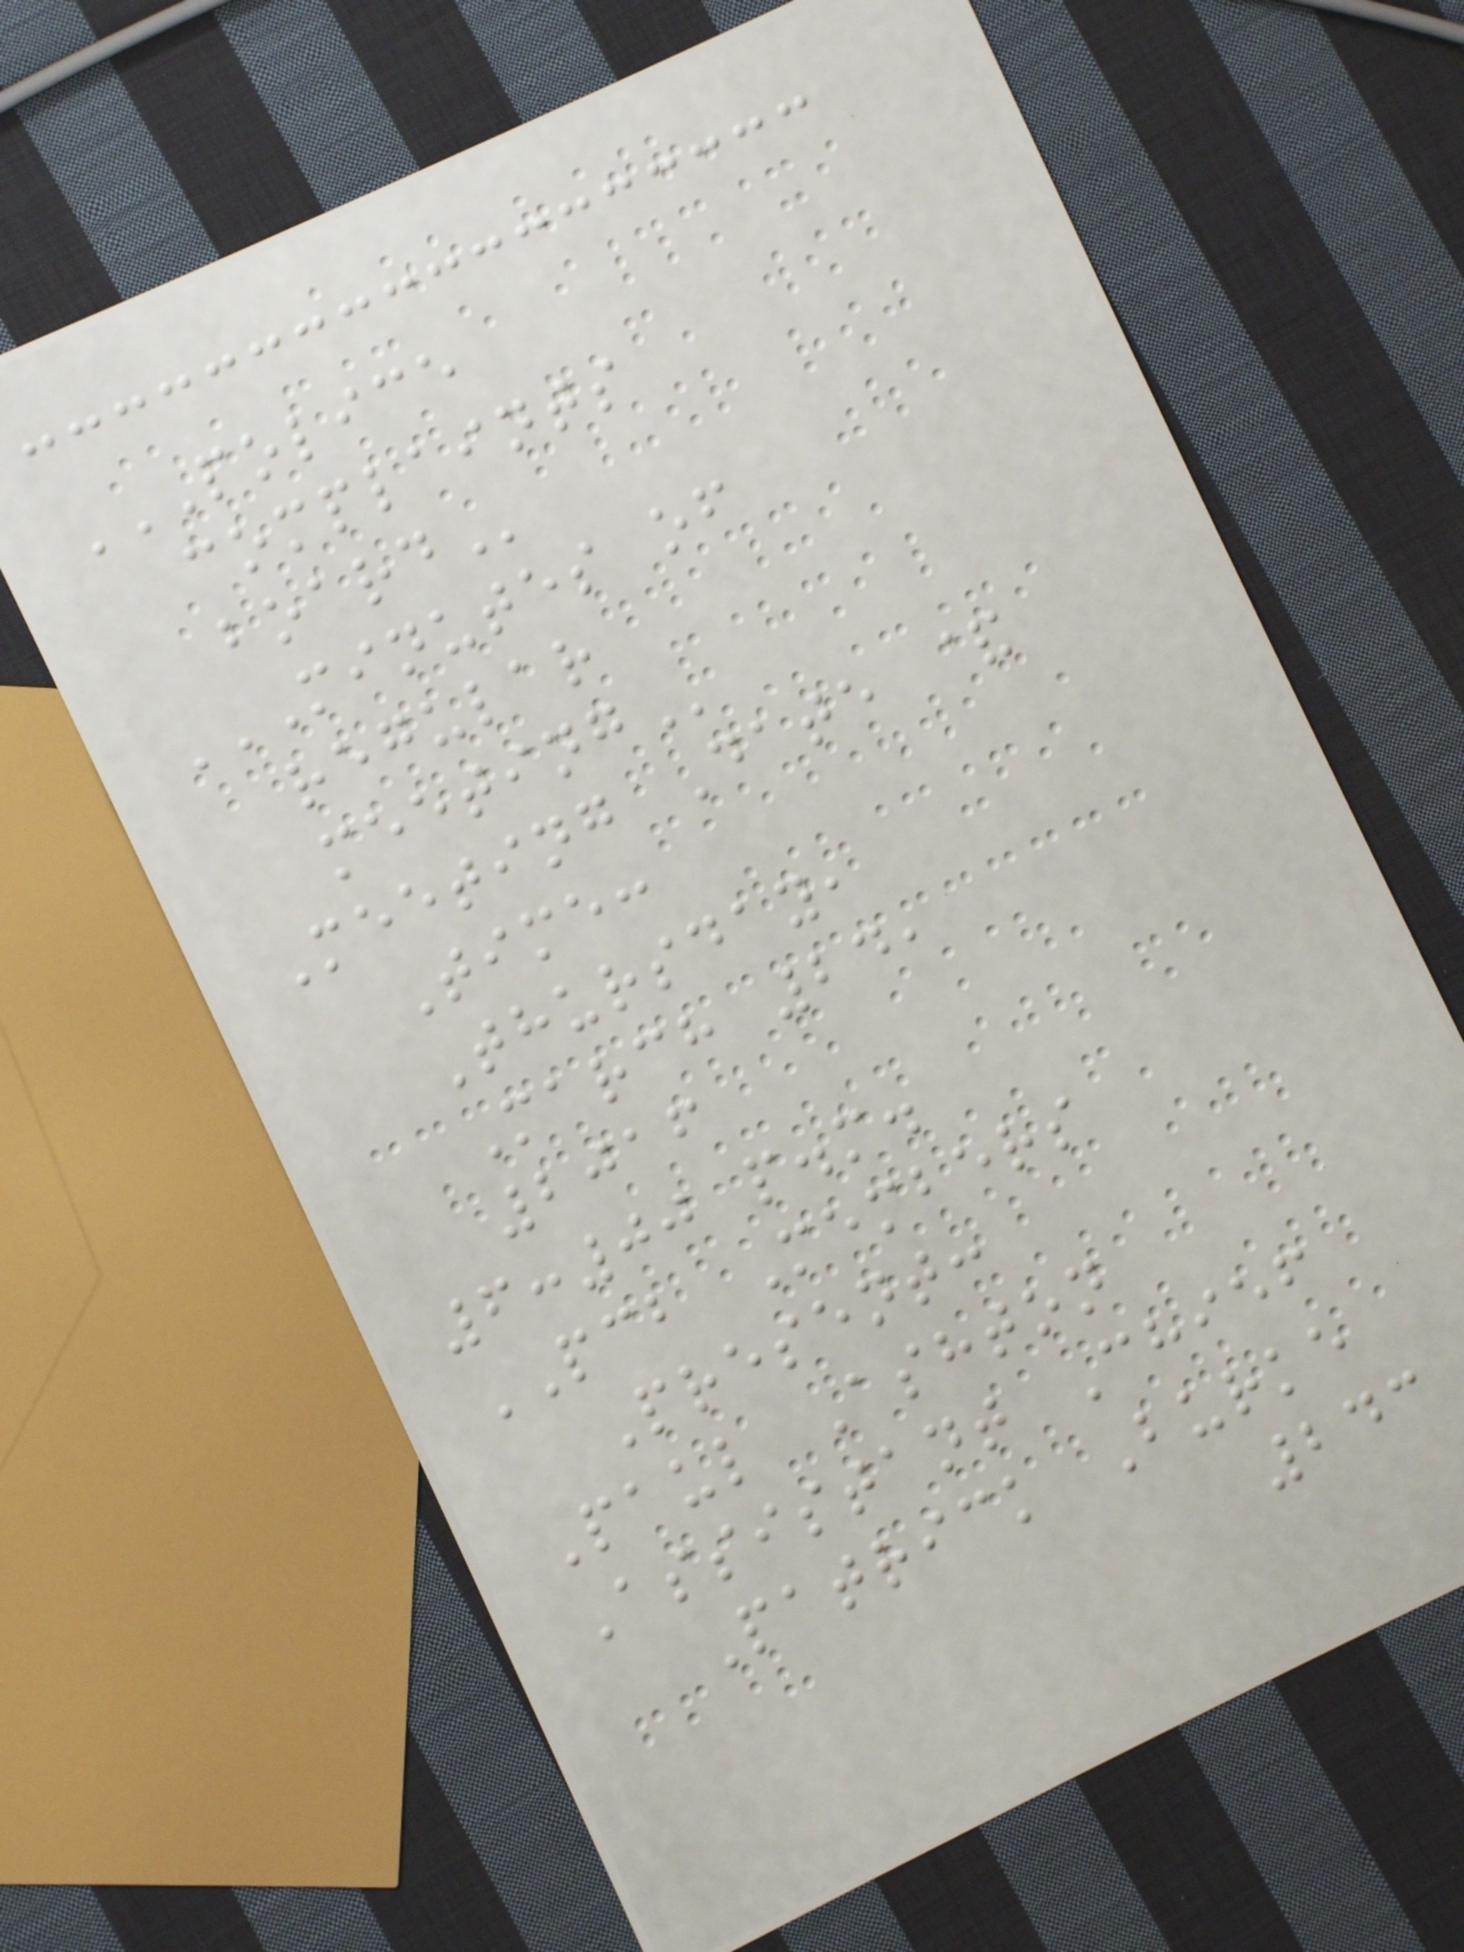POLICE
COMPLAINTS
BOARD
MINUTES OF
REGULAR
MEETING
Meeting Date &
Time:
Thursday,
March 24,
2016
6:00 p.m.
PCB Members
Present:
Paul Ashton
Assistant Chief
Patrick Burke
243
